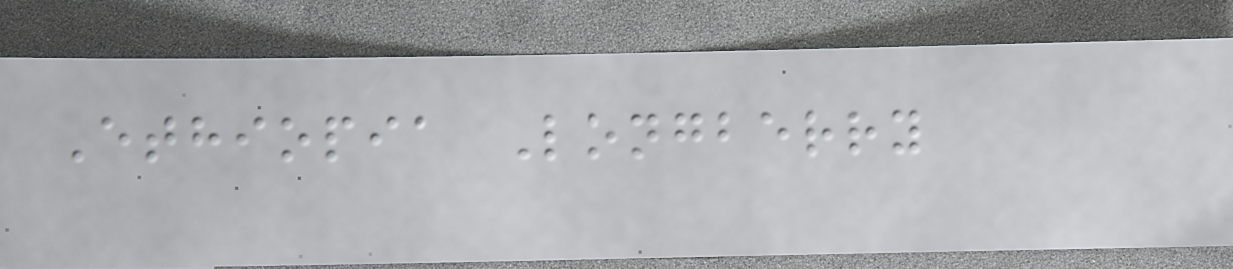Ethiopia Longberry
